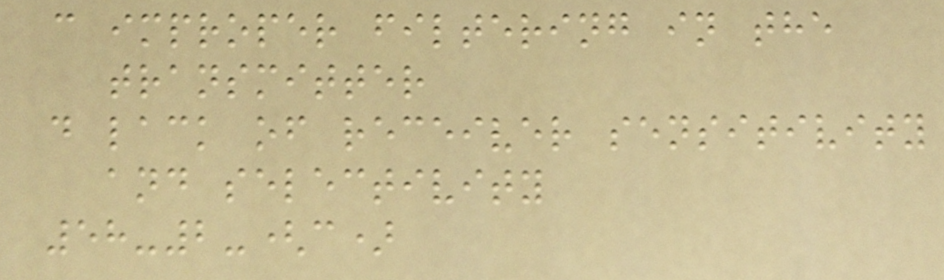c improper filtering in the
transmitter
d lack of receiver sensitivity
and selectivity
58-2-(c)
